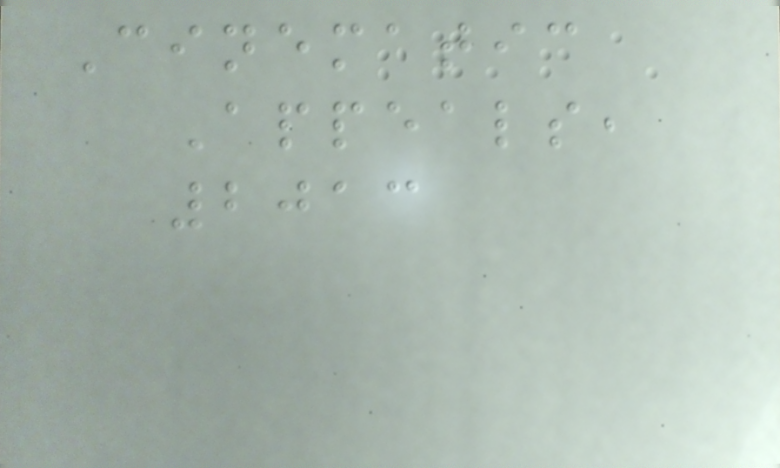Cinematic
Appeals,
2013
